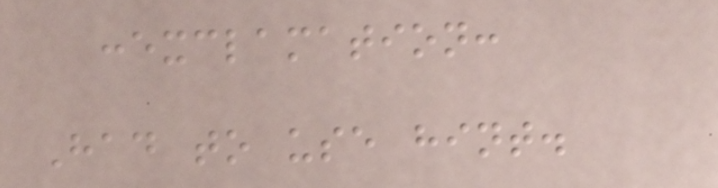:exclamation:
Had to use hint.
